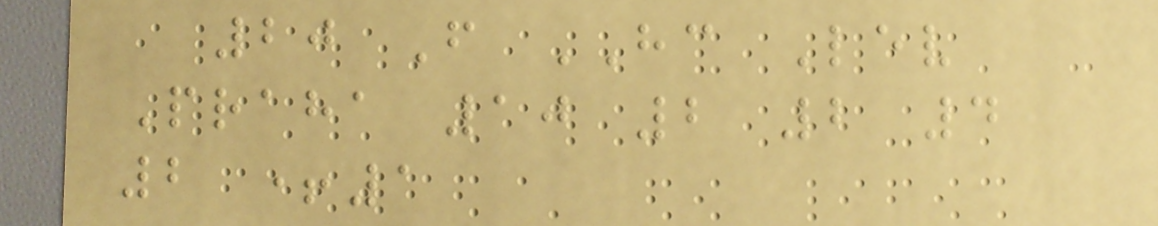20 F HC Lev
Praha 10 2 2 4
2 +1
